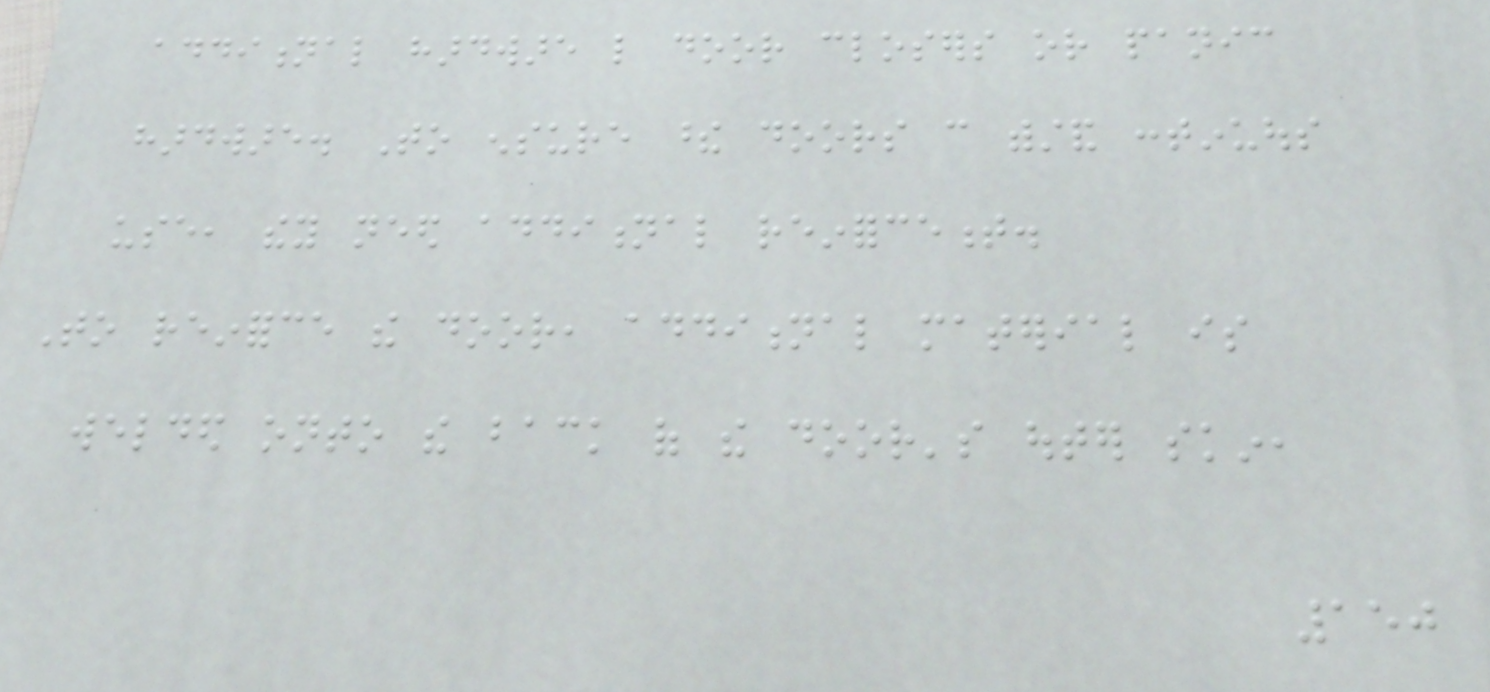additional hardware like door closers or panic
hardware. To ensure these doors can withstand continuous
use, they need additional reinforcement.
To reinforce the door, additional material is
welded onto the back of the door's outer skin,
150
